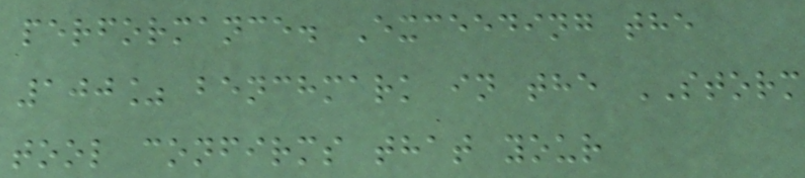performance. Exceeding the
100% benchmark in the STORM
tool confirms that your
